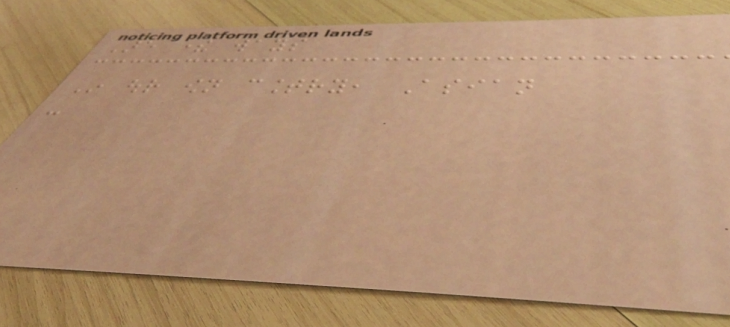Are there ways
In our own country, Asian
-
